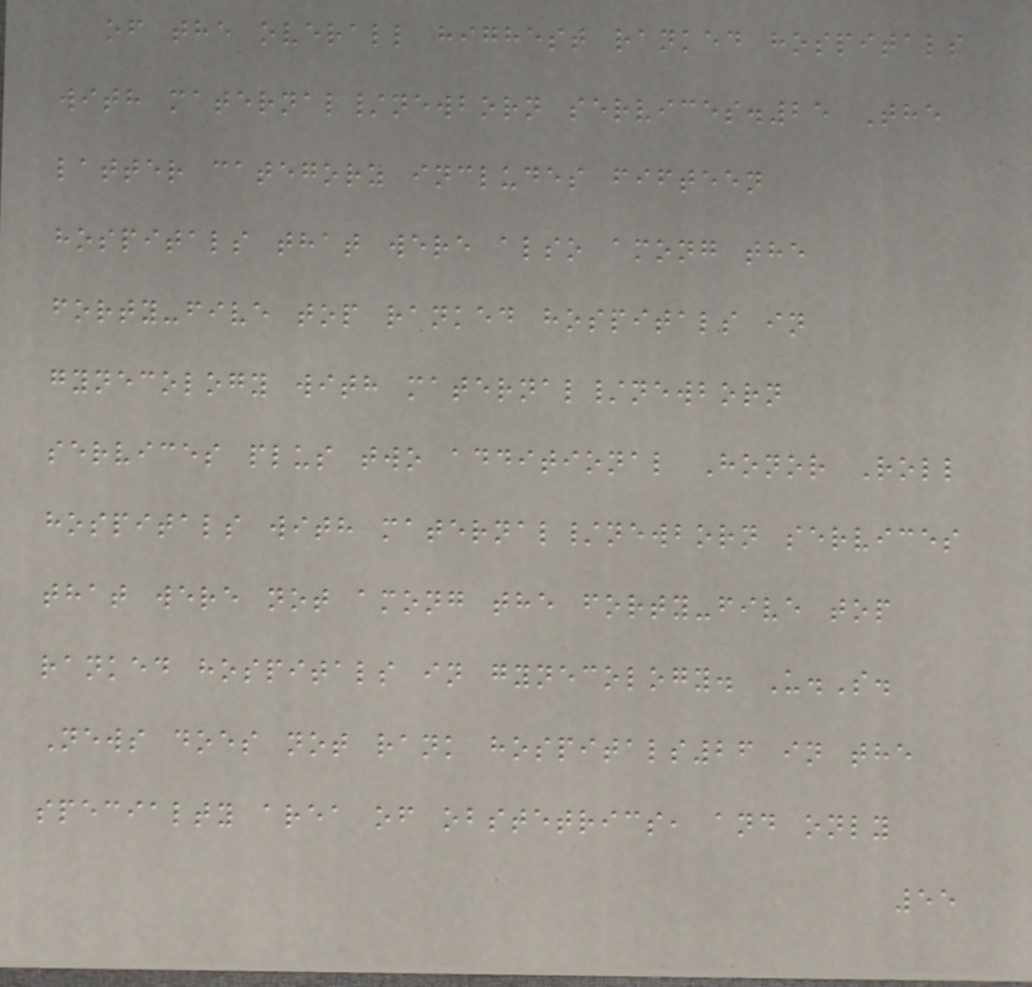of the overall highest ranked hospitals
with maternal/newborn services.25 The
latter category includes fifteen
hospitals that were also among the
forty-five top ranked hospitals in
gynecology with maternal/newborn
services plus two additional Honor Roll
hospitals with maternal/newborn services
that were not among the forty-five top
ranked hospitals in gynecology. U.S.
News does not rank hospitals26 in the
specialty area of obstetrics, and only
55
